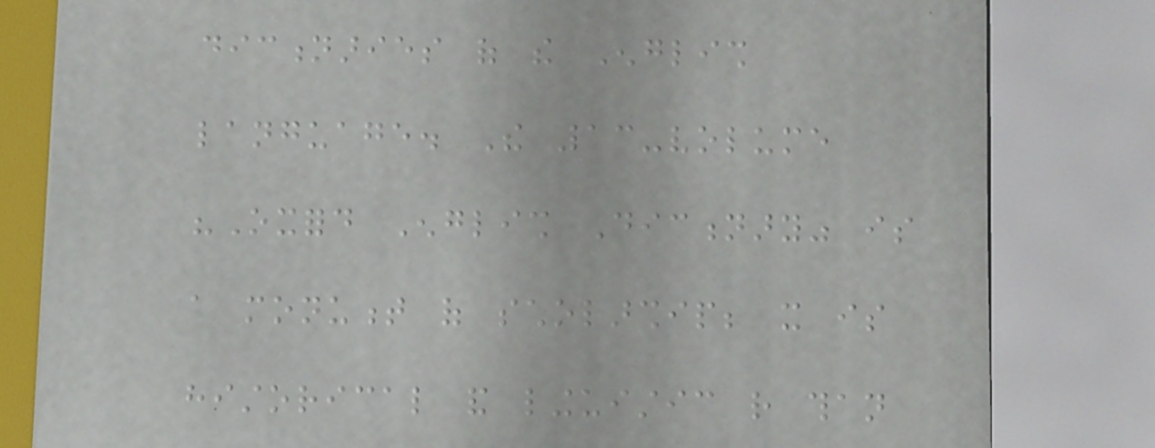dictionaries of the English
language. The 13-volume
"Oxford English Dictionary" is
a monument of scholarship; it is
historical and linguistic rather than
